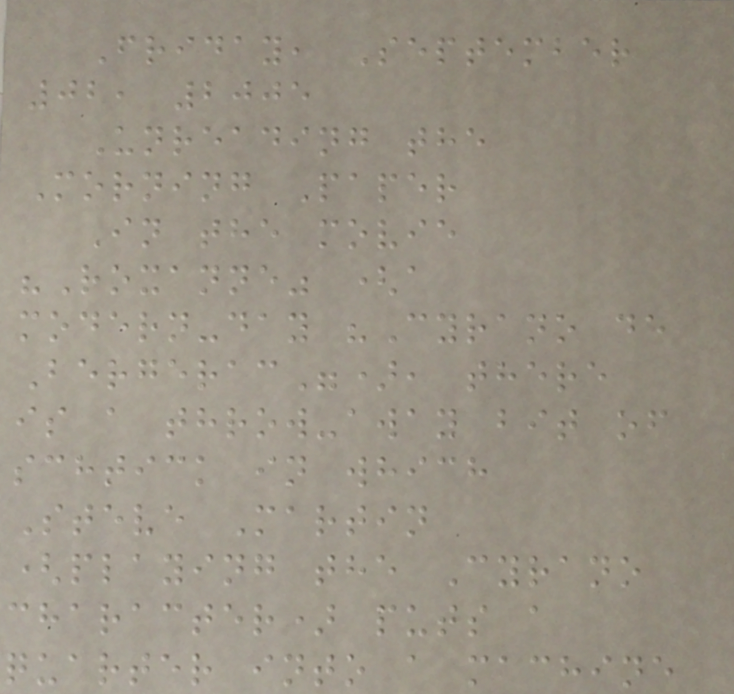Friday, September
02, 2005
Unreading the
Morning Paper
In the movie
"Roxanne" (a
modern-day "Cyrano de
Bergerac"), there
is a throw-away bit of
schtick in which
Steve Martin
(playing the Cyrano
character) puts a
quarter into a machine
